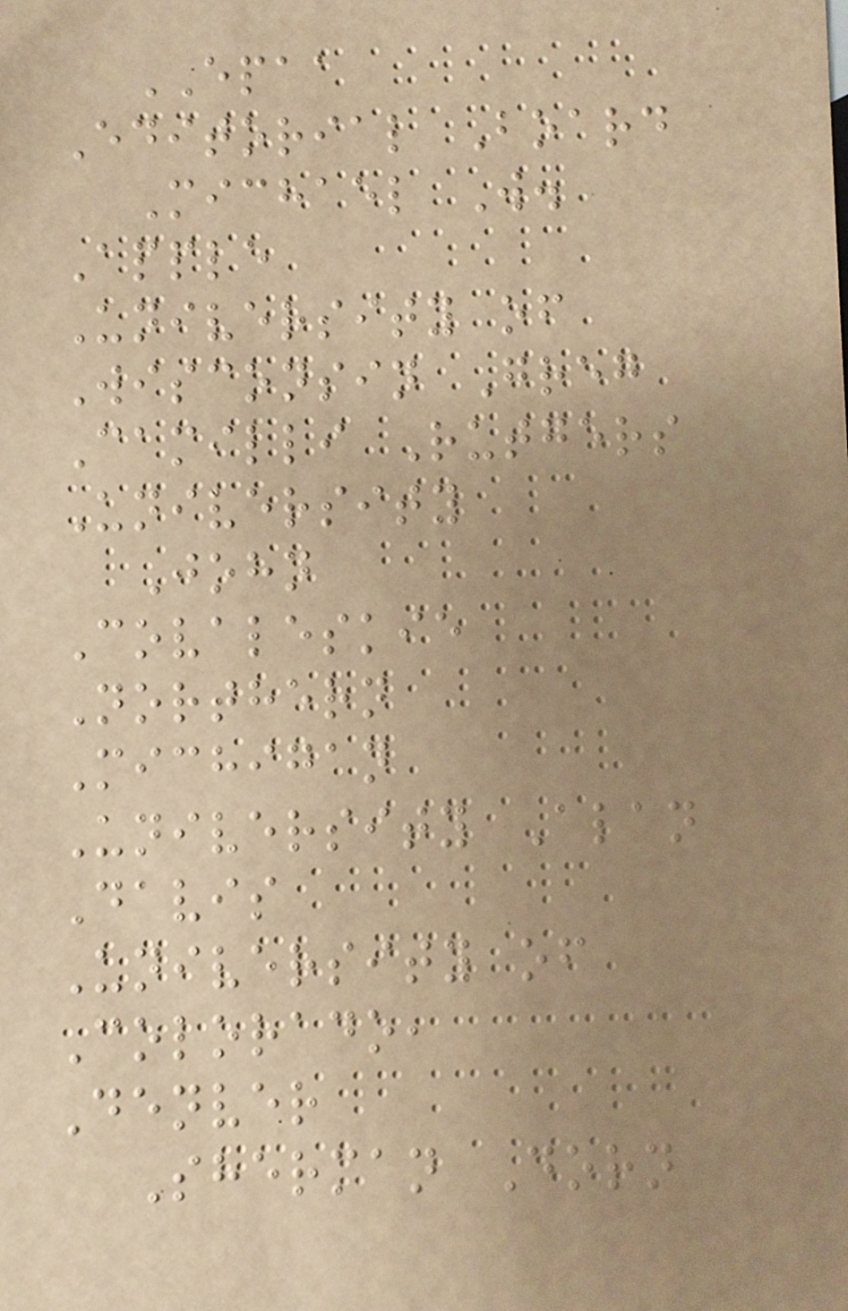EPAA
Editorial Board
Michael W.
Apple
University of
Wisconsin Greg
Camilli Rutgers
University
John
Covaleskie
Northern
Michigan
University Alan
Davis
University of
Colorado,
Denver
Sherman Dorn
